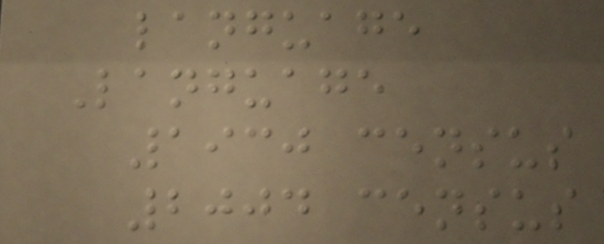language
Language
1930 census
2004 census
